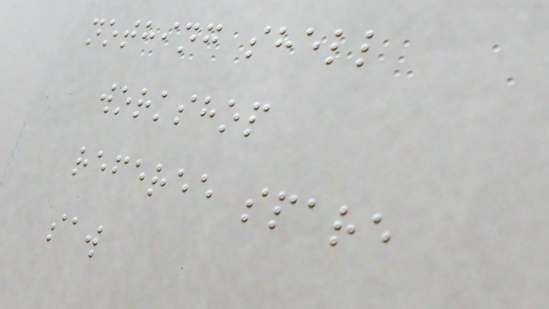nothing shell
workshop
referee spare
saw
